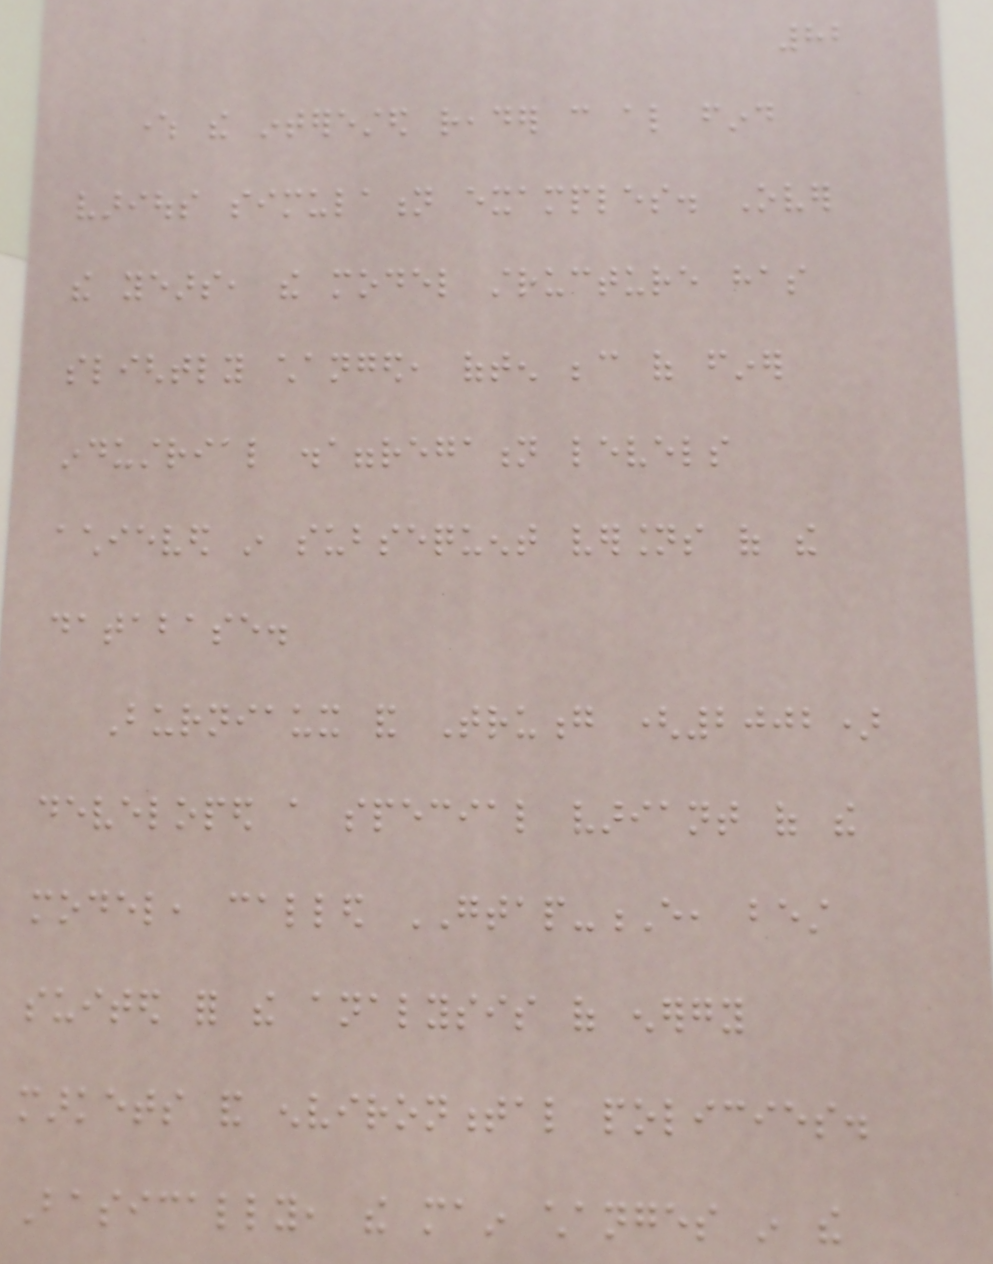82
where the interested reader can also find
various simulation examples. Over
the years, the model structure has
slightly changed, often because of finer
industrial disaggregation levels
achieved in subsequent versions of the
database.
Burniaux and Truong (2002)
developed a special variant of the
model, called GTAP-E, best
suited for the analysis of energy
markets and environmental policies.
Basically, the main changes in the
